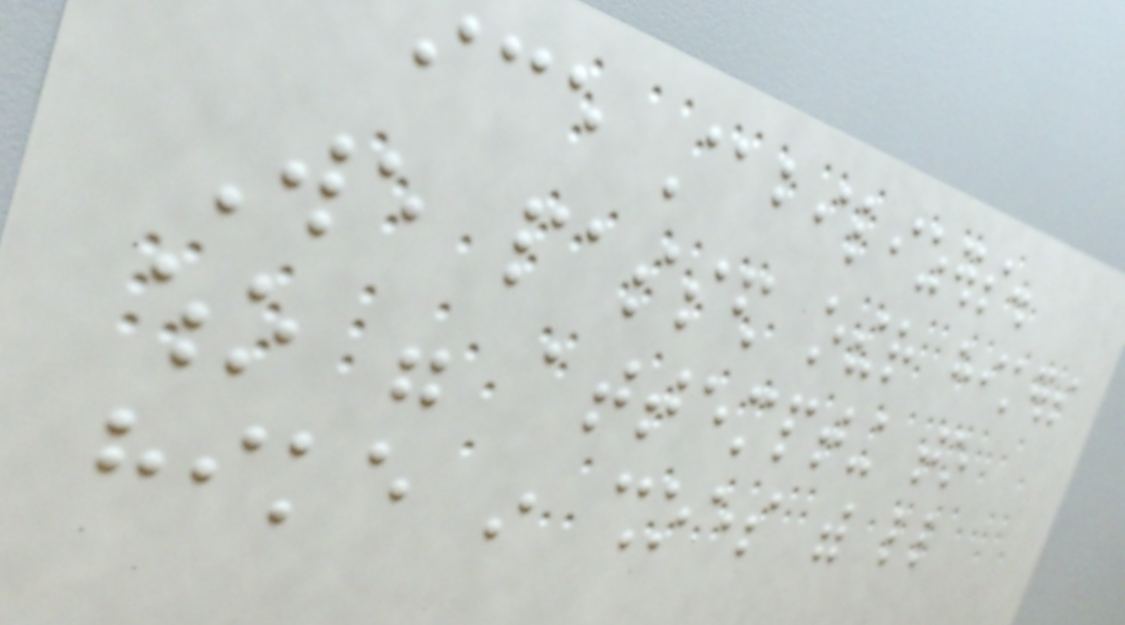ice stabilizers.
We passed other hikers
who were attempting to
hike in shoes with little
